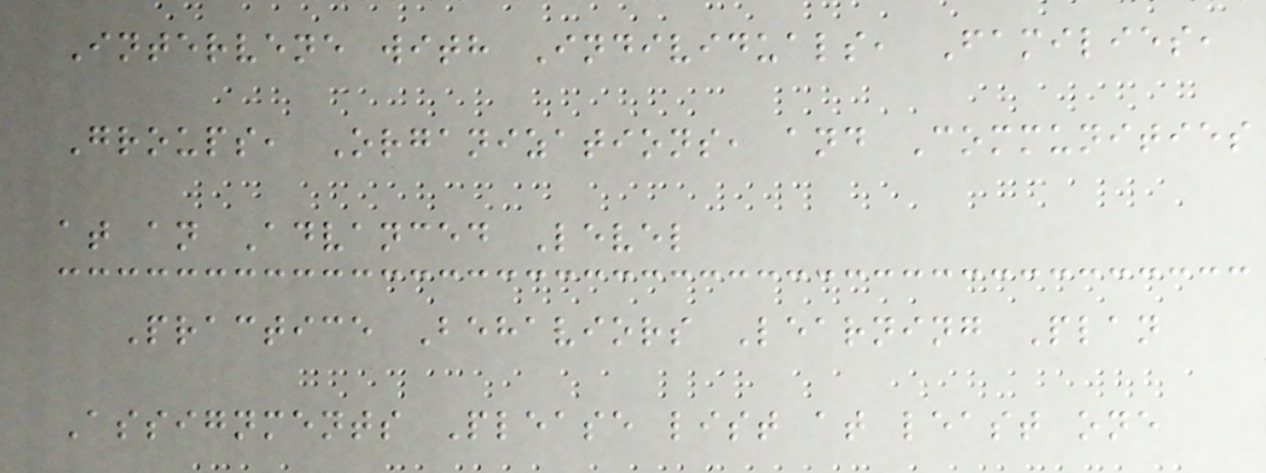Intervene with Individuals, Families,
Groups, Organizations, and Communities
at an Advanced Level
Practice Behaviors Learning Plan
Assignments Please list at least one
